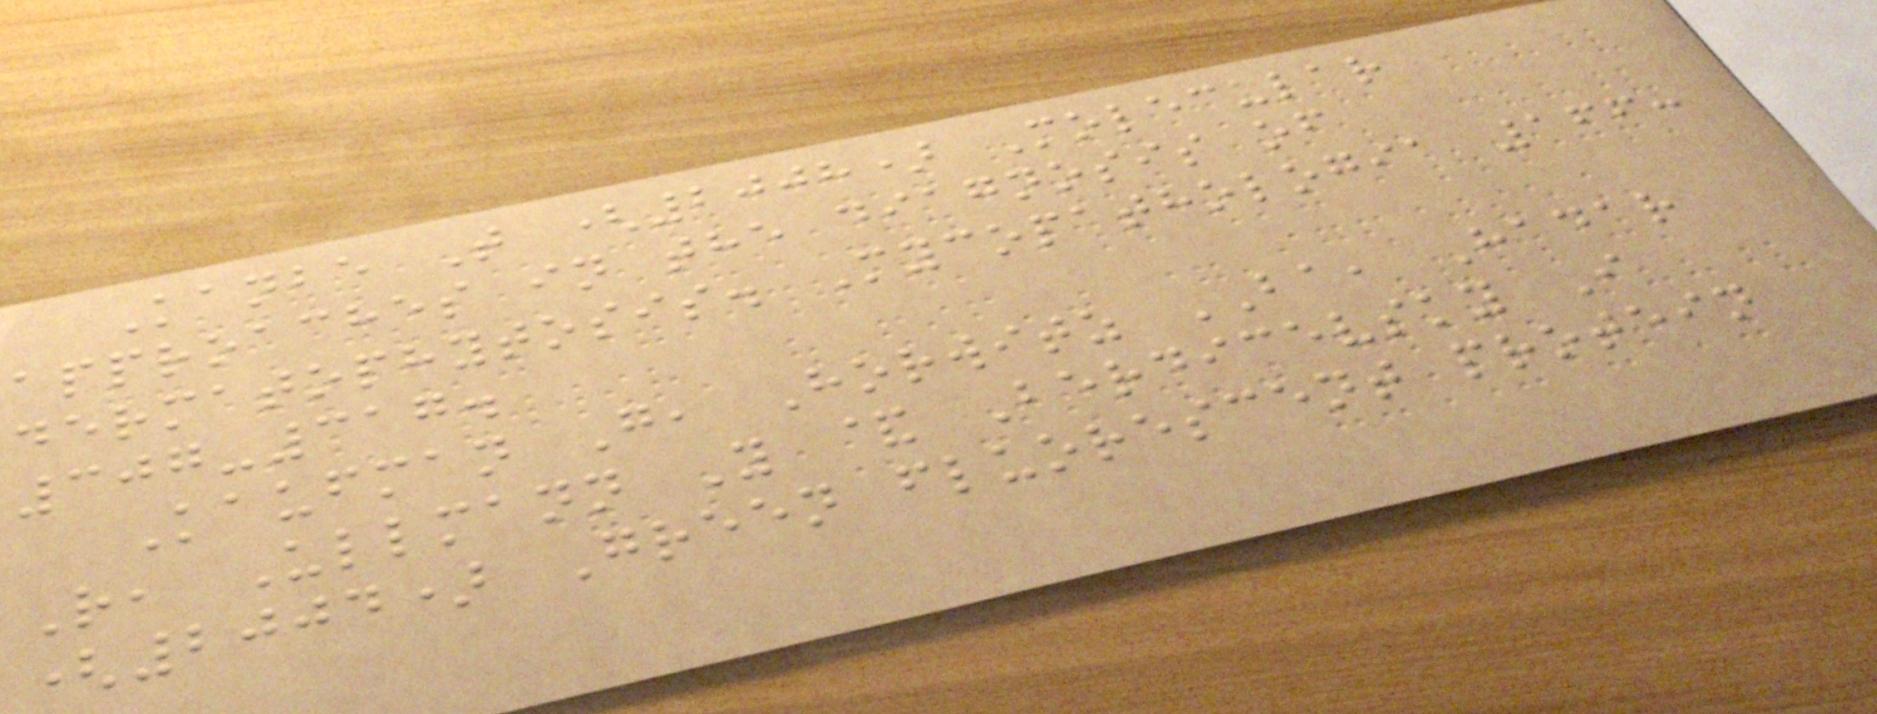Kanbe T (2008) Molecular
approaches in the diagnosis of
dermatophytosis. Mycopathologia 166:
307-317.
Kaufman G, Horwitz BA, Hadar
R, Ullmann Y & Berdicevsky I
(2004) Green fluorescent protein
